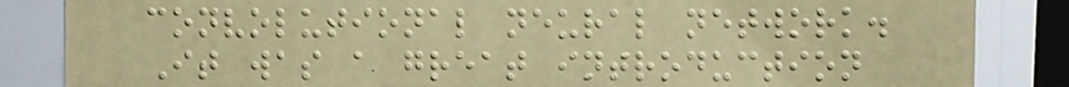convolutional neural network.
It was a great introduction
